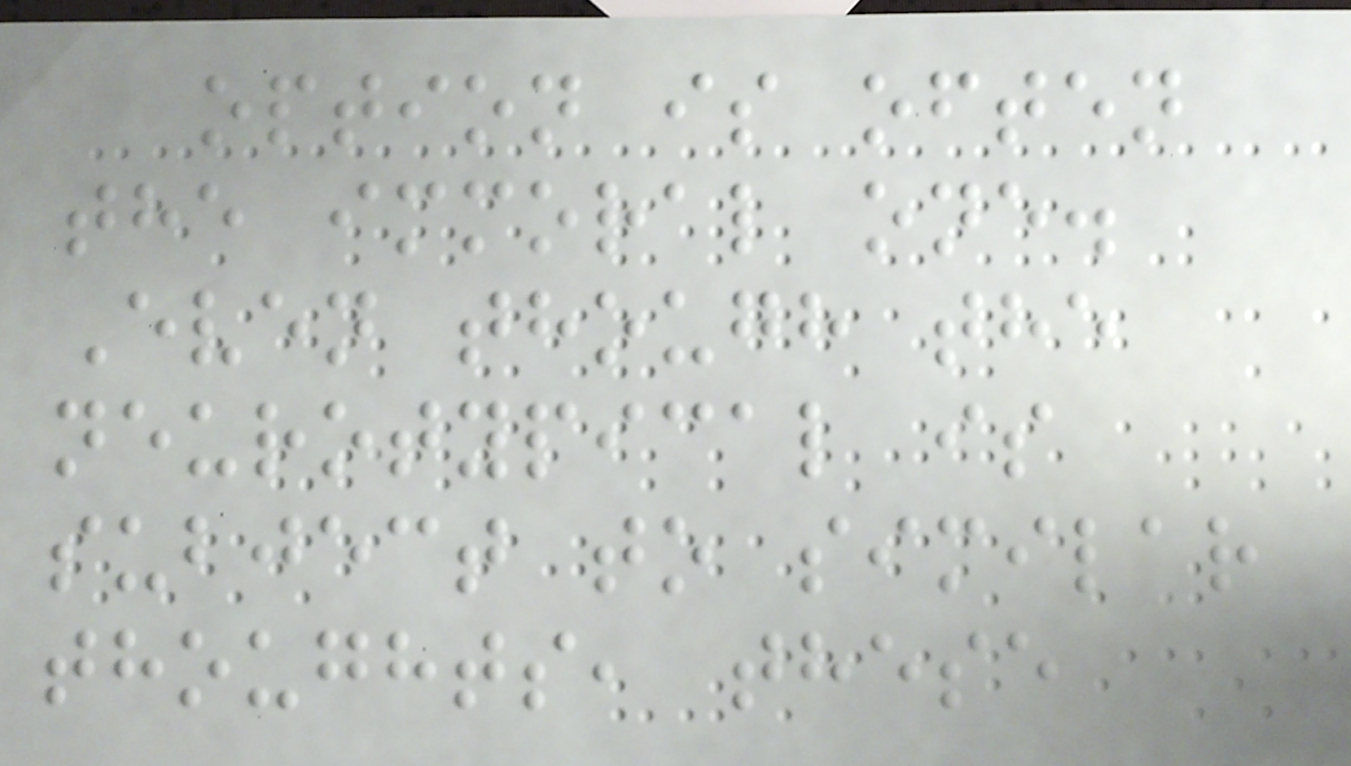option is often
the immoral one.
Even though the
neurotypical is
subject to similar
thoughts, these
